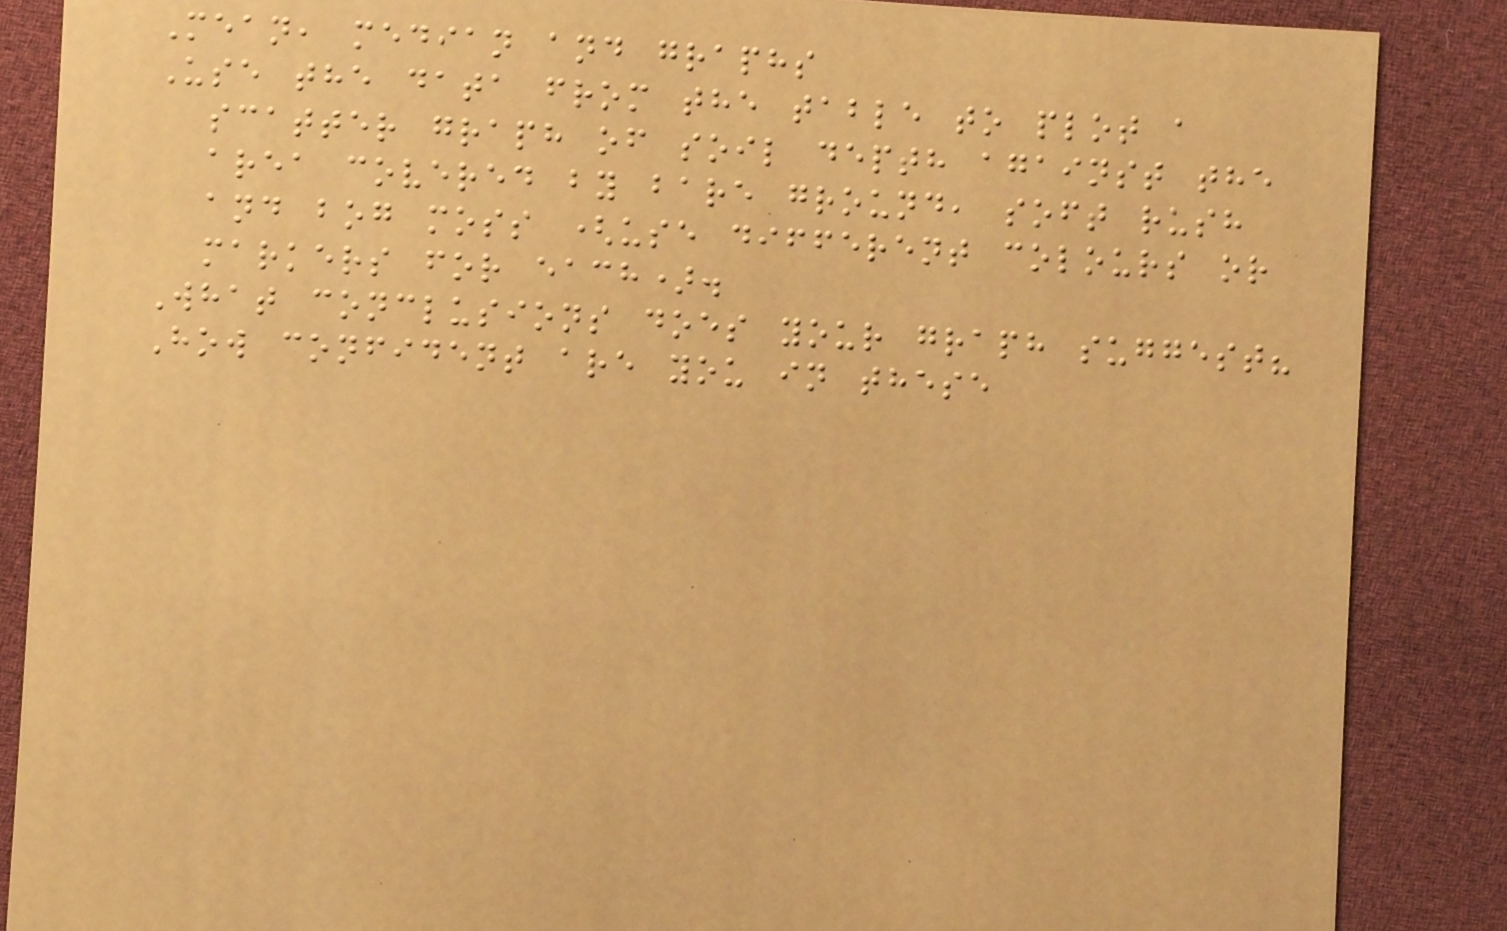Mean, median and graphs
Use the data from the table to plot a
scatter graph of soil depth against the
area covered by bare ground, soft rush
and bog moss (use different colours or
markers for each).
What conclusions does your graph suggest?
How confident are you in these
